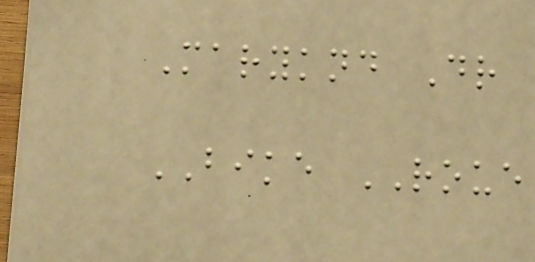Maryknd Dr
BIKE ROUE
